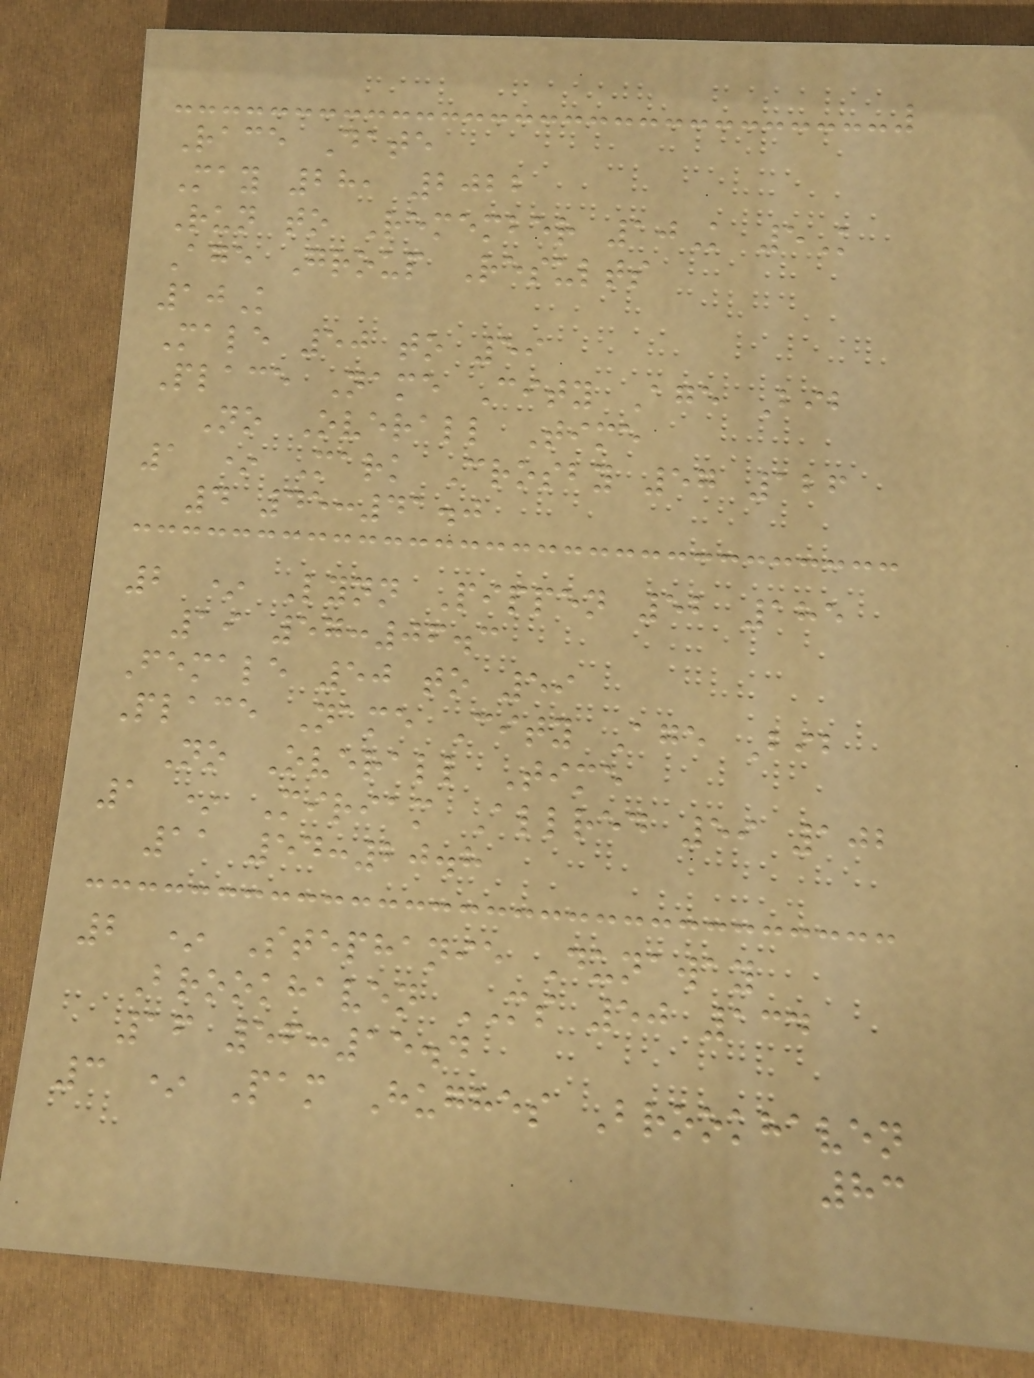Race Date
May 28, 2022
Run to Remember 10K 5K
Age Group Results
10K
Male 50 to 59
Place Name City Age Bib
No Overall Time
1 * Mark Crosby 57 126
4 45:41.0
2 * Lynn Pippen 52 185
19 57:06.3
Female 50 to 59
Place Name City Age Bib
No Overall Time
1 * Miriam Allred 59 102
11 54:20.8
2 * Stephanie Dunaway
Brookhaven MS 50 134
16 56:15.4
3 * Pam Hughes Brookhaven
83
